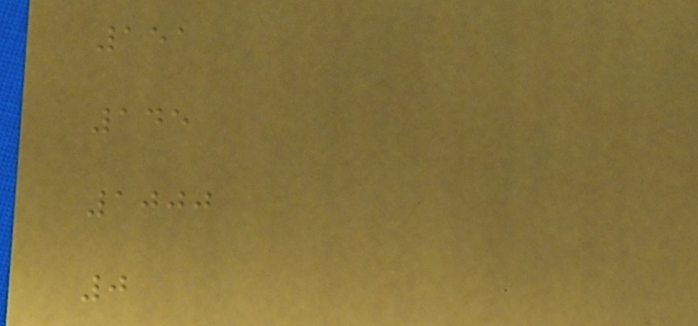151
145
1000
0
